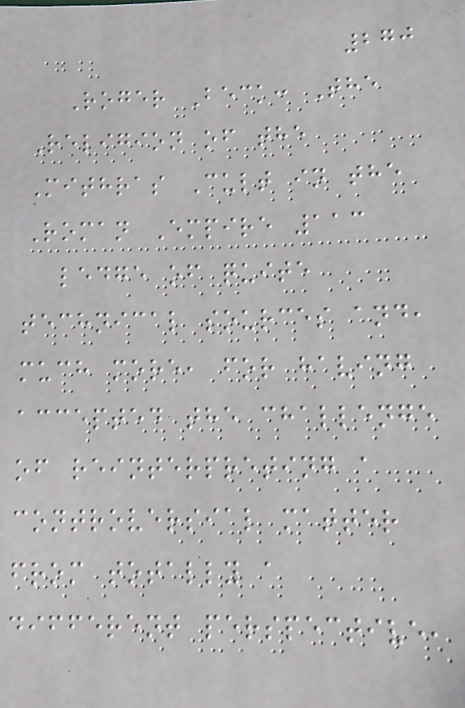270
Roger Beck: The
Religion of the
Mithras Cult in the
Roman Empire 113
ledge of quite
technical sources and,
much more, for having
accepted the challenge
of reinterpreting a
controversial matter
from totally a
different perspective,
